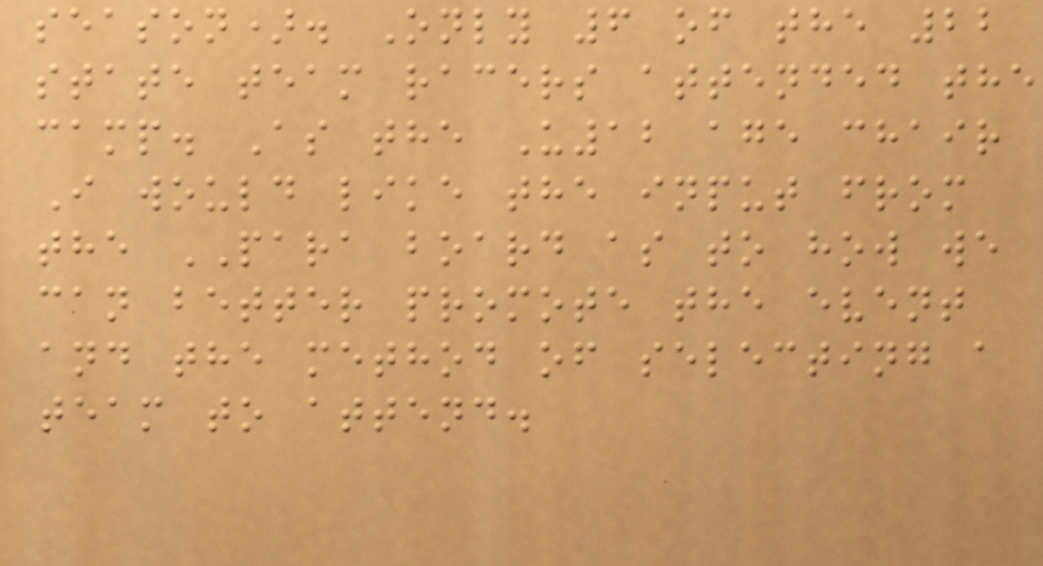season). Only 6 of the 22
state team racers attended the
camp. As the U12 age chair
I would like the input from
the PARA board as to how we
can better promote the event
and the method of selecting a
team to attend.
